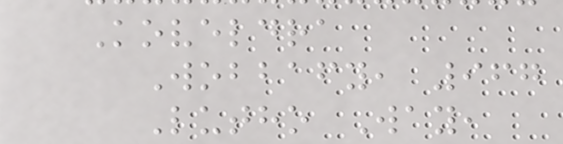Koveldra
Wobbafy, 967
Lutho Way,
